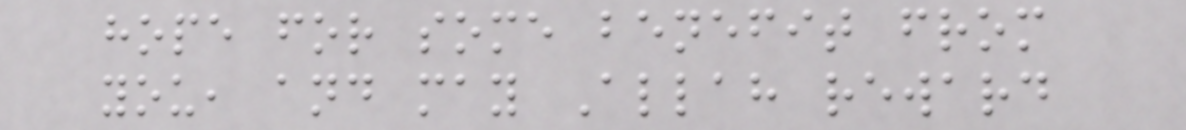hope for some benefit from
you, and may Allah reward
